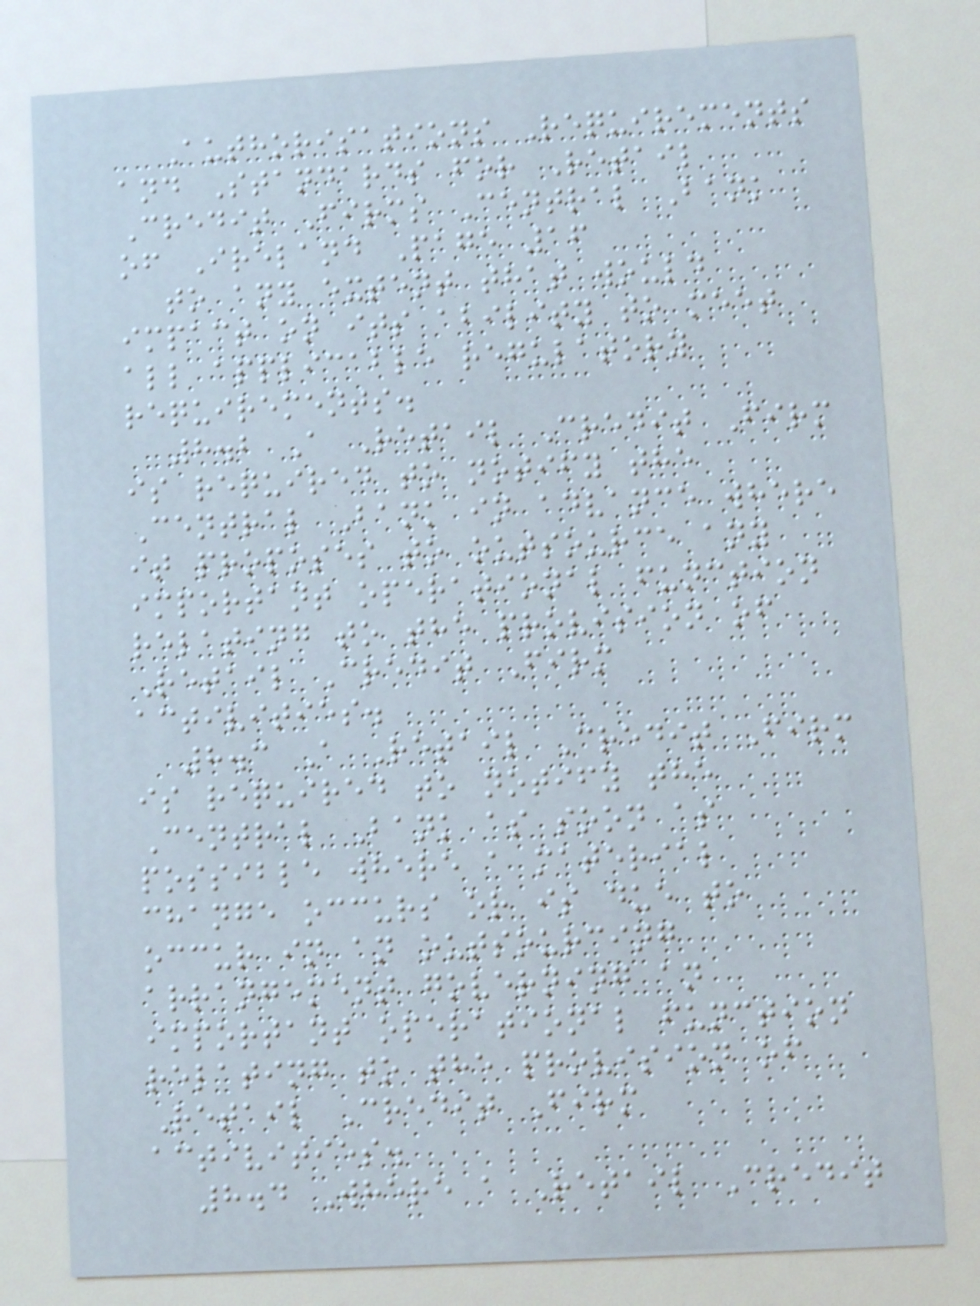Authorisations Requirements
and Standards for Retail
Credit Firms Central Bank
of Ireland Page 16
to any extent that would
impact on its ability to meet
all applicable regulatory
requirements.
8.2 A Retail Credit Firm
is required to notify the
Central Bank in advance where
it proposes to outsource any
important operational function
relating to the provision of
Retail Credit Firm
activities.
8.3 A Retail Credit Firm
is required to notify the
Central Bank as soon as
possible where a material
change occurs or is due to
occur in an outsourcing
arrangement governing an
important operational function
relating to the provision of
Retail Credit Firm
activities.
8.4 Where a Retail Credit
